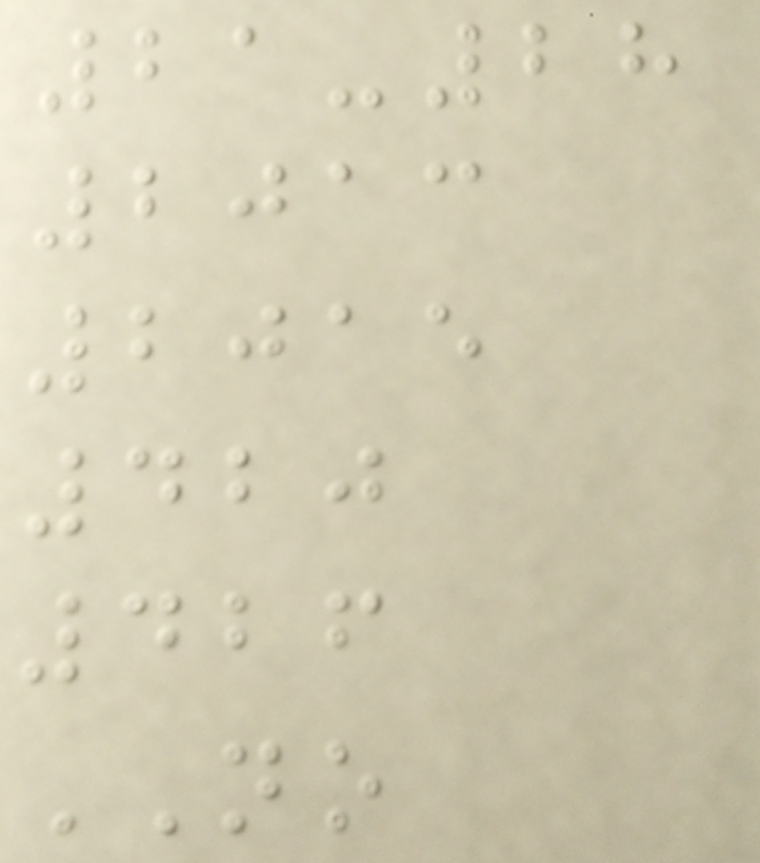21-28
2013
2015
420
426
NO
